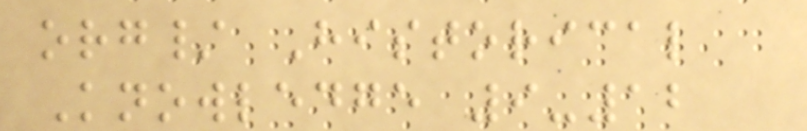org/ Historical
Knowledge 9-12
